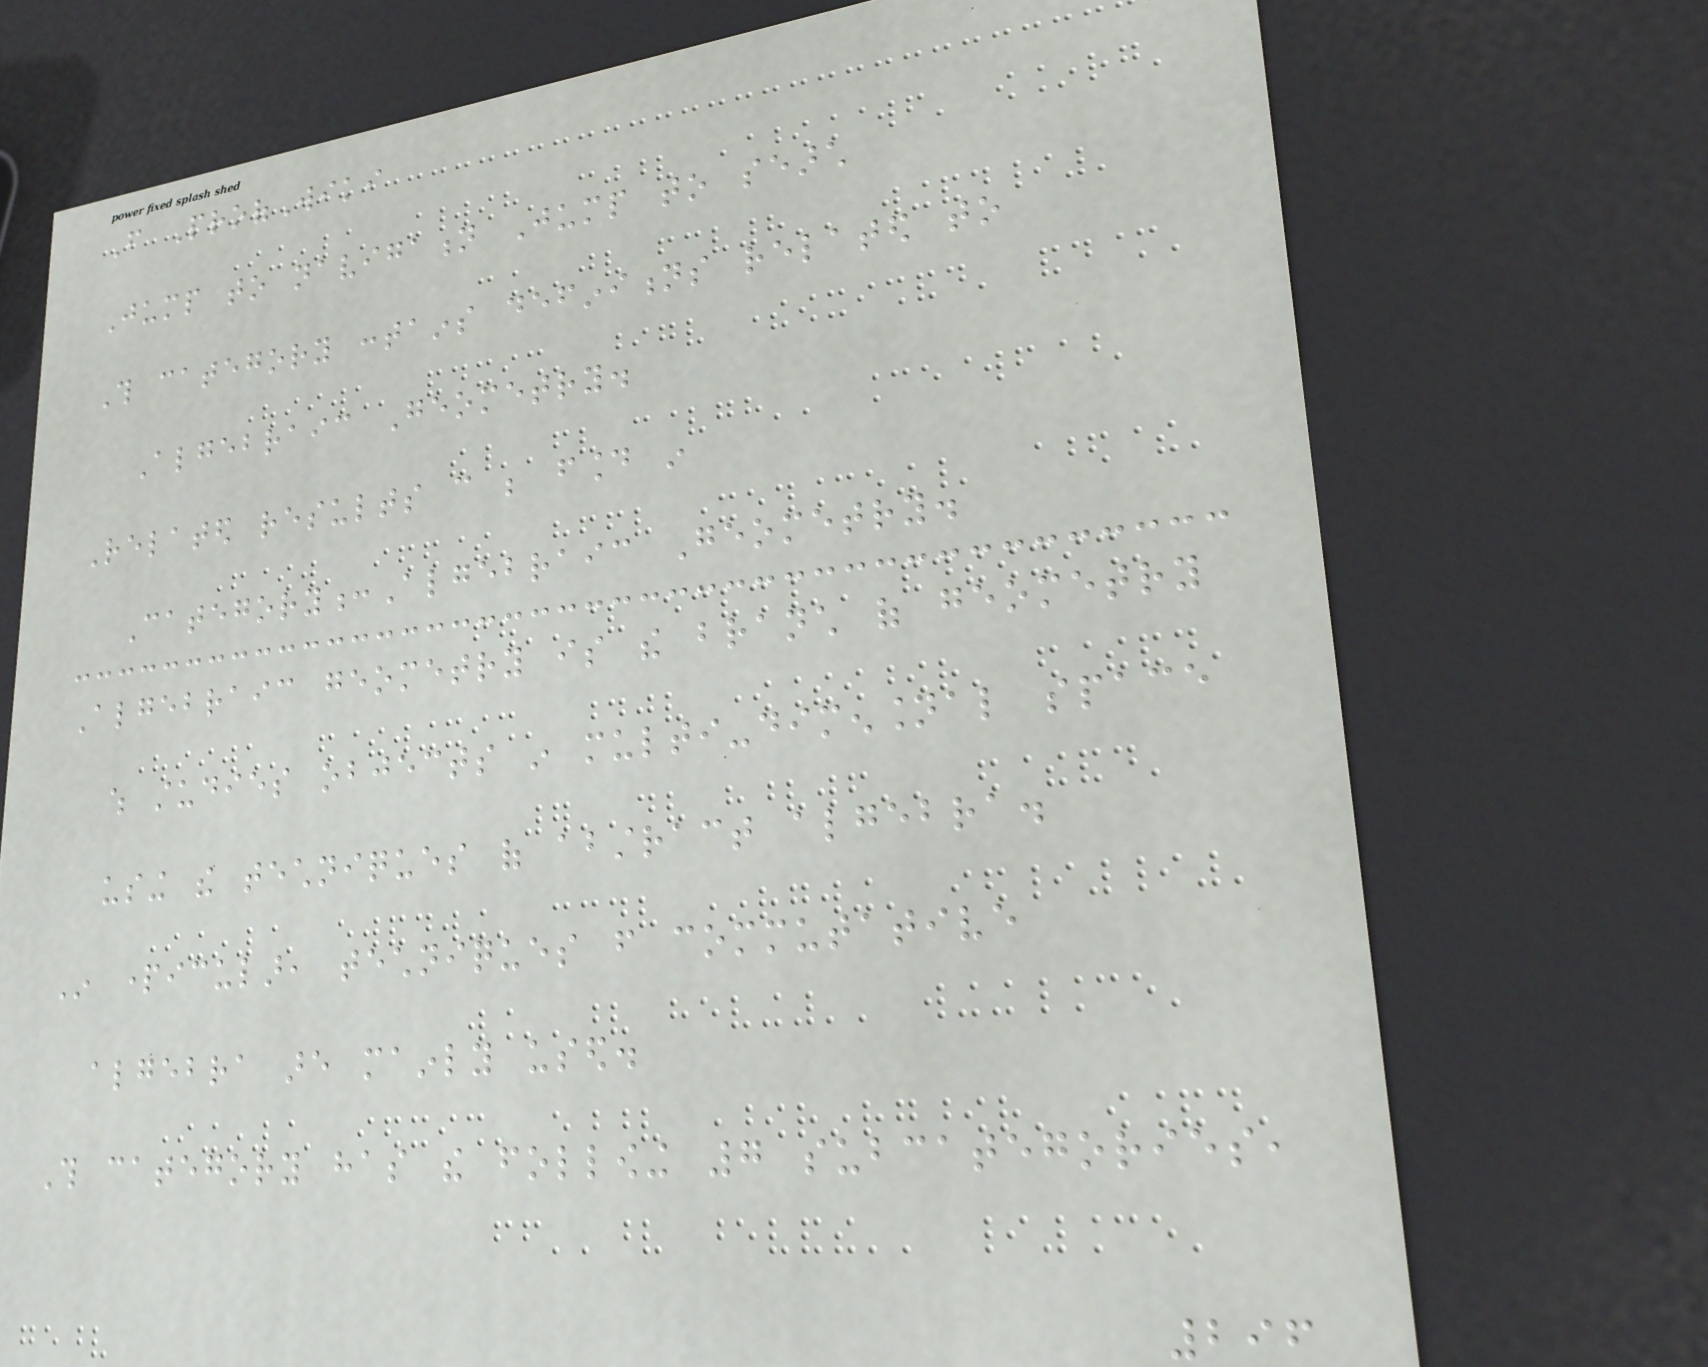From ProofWiki
Jump to navigation Jump to search
This category contains definitions related to
Algebraic Geometry.
Related results can be found in
Category:Algebraic Geometry.
Algebraic geometry is the branch of geometry
which studies objects in multi-dimensional space
using the techniques of abstract algebra.
In particular, techniques from commutative
algebra are mainly used.
This category has the following 7 subcategories,
296
